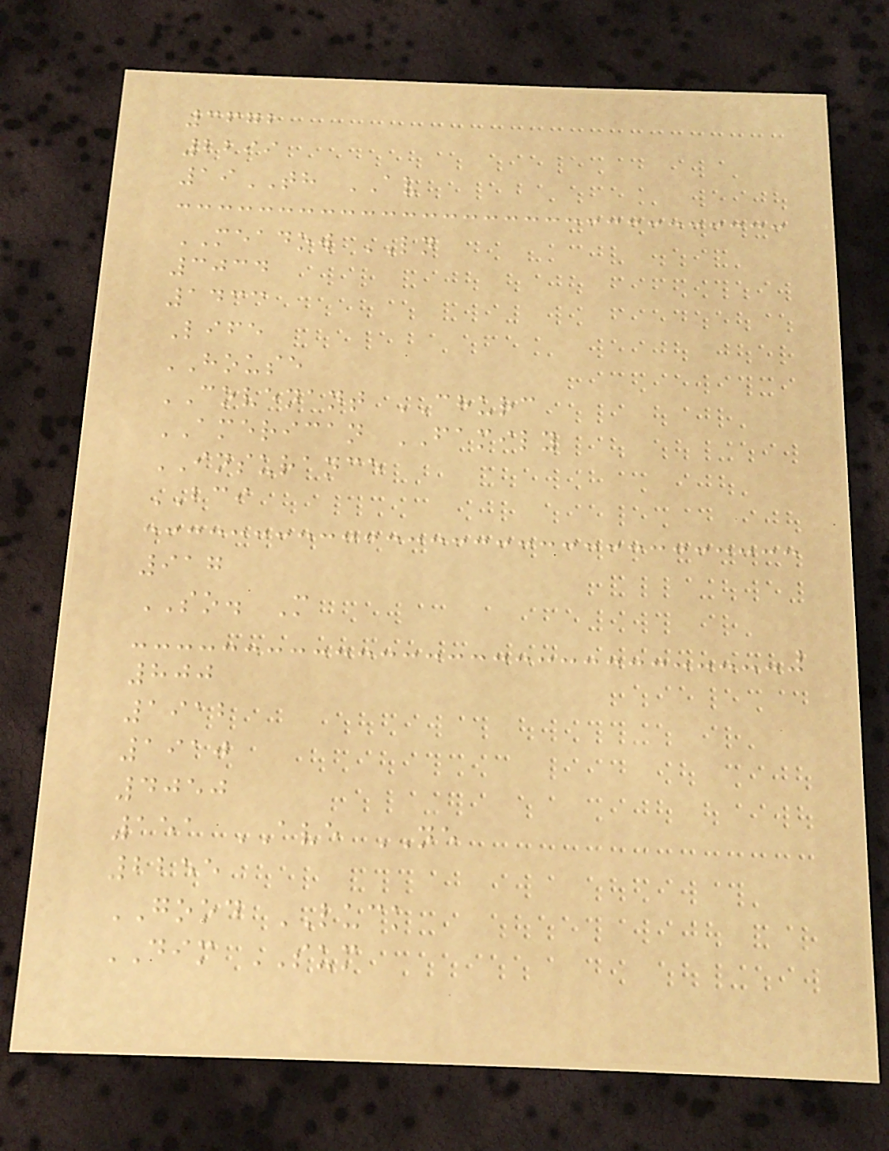3672
2299
19TH AV
MEADOW LN
3034
1433
Life
HOUSE
COVENANT CHURC
AMERICAN FAMILY
INSURANCE
BCI
917
SO. M
800
1912
1910
4050
151 AVE NE
2255
GOOD LUCK
DIM SUM
